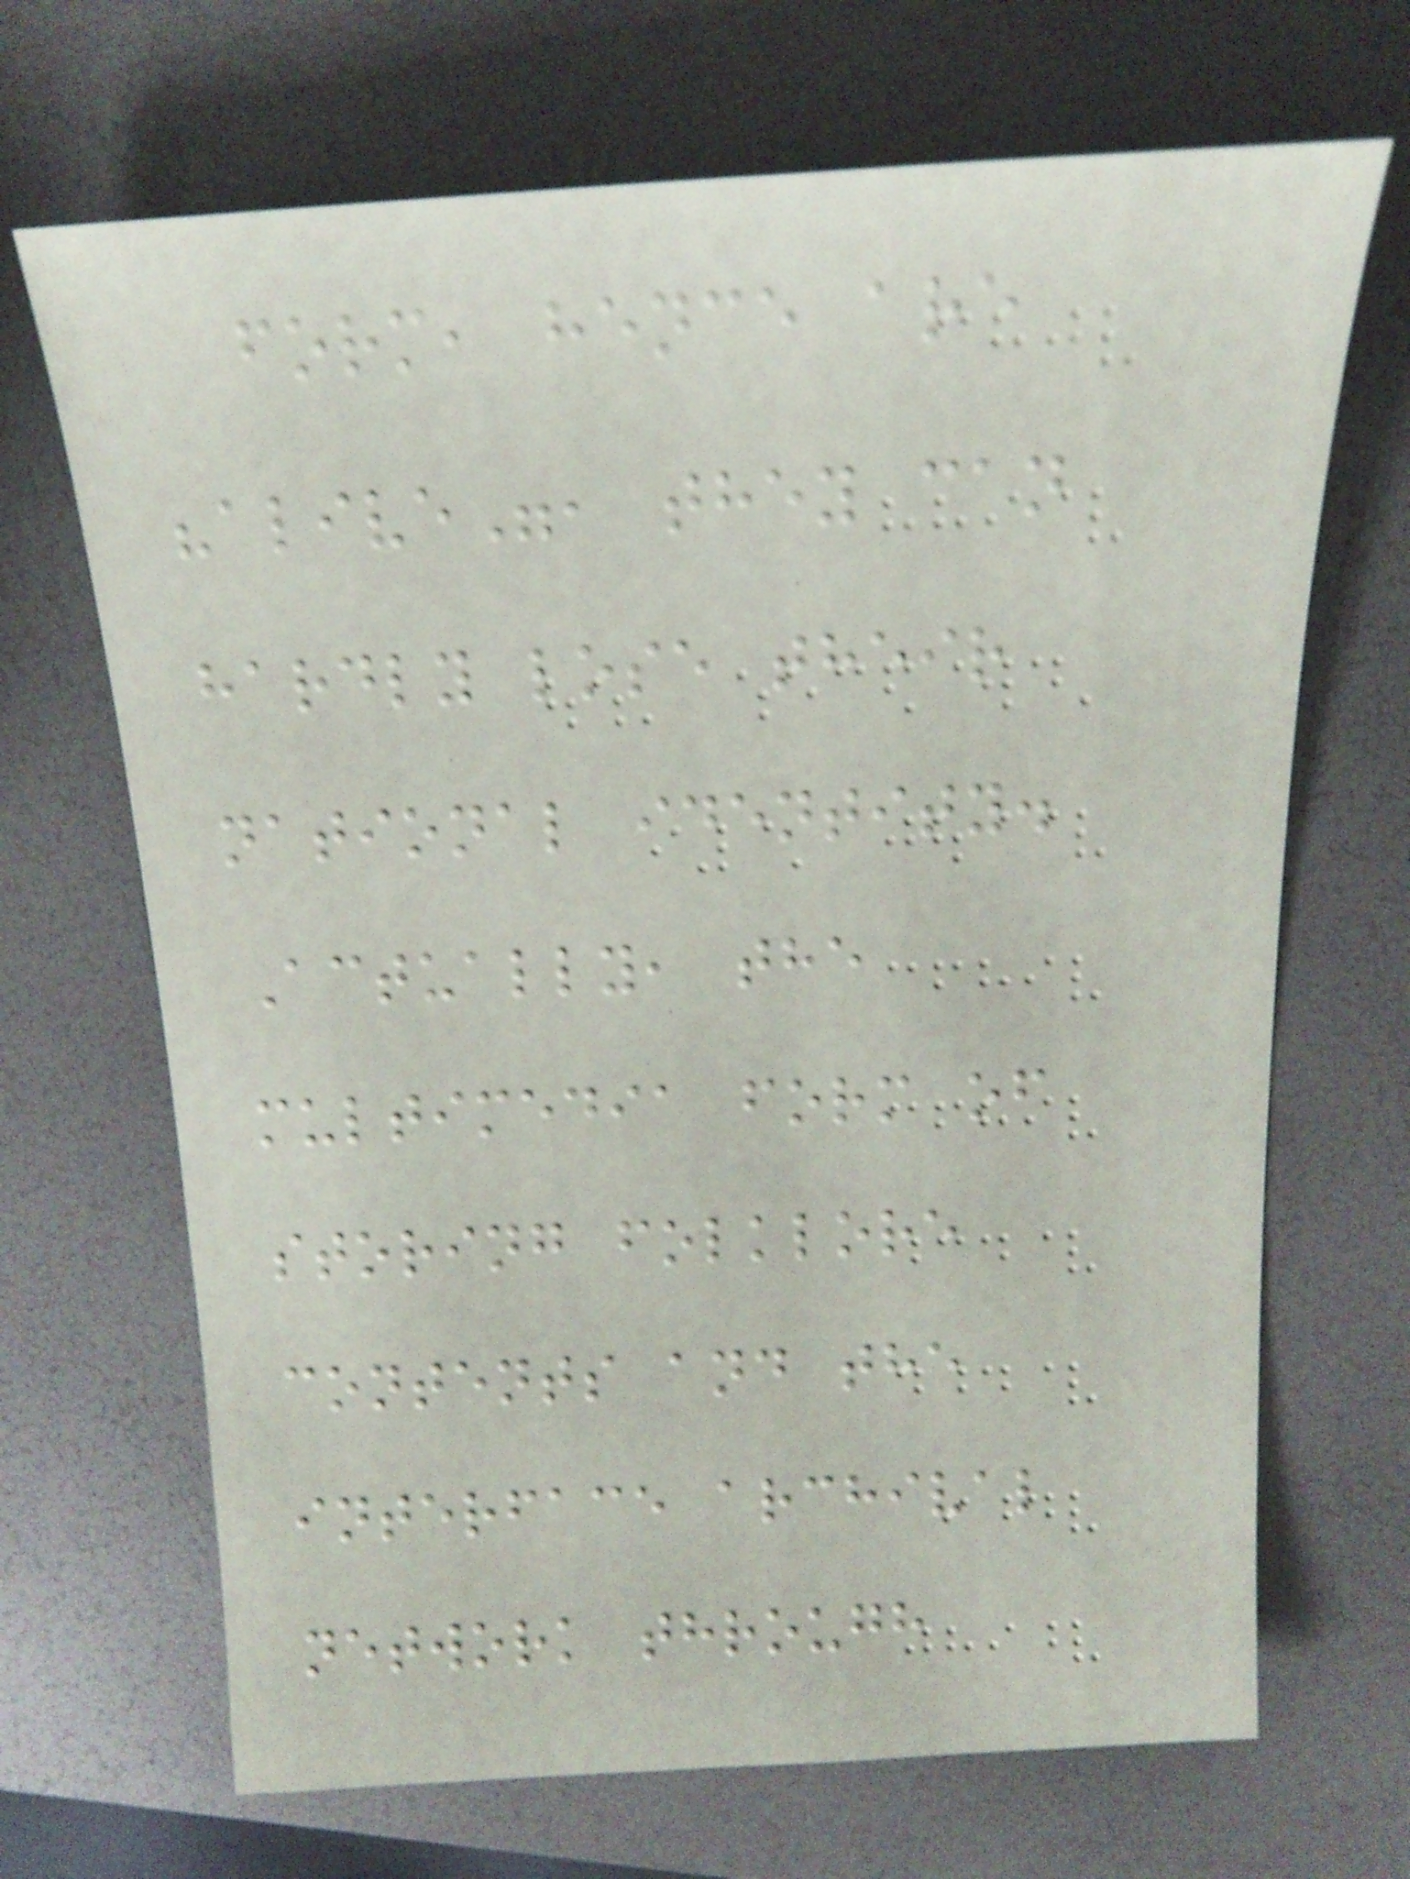form, hence are
"alive", they can
hardly lose their
national identity.
Actually, the
multimedia form of
storing folklore
contents and the
interface archival
network through
